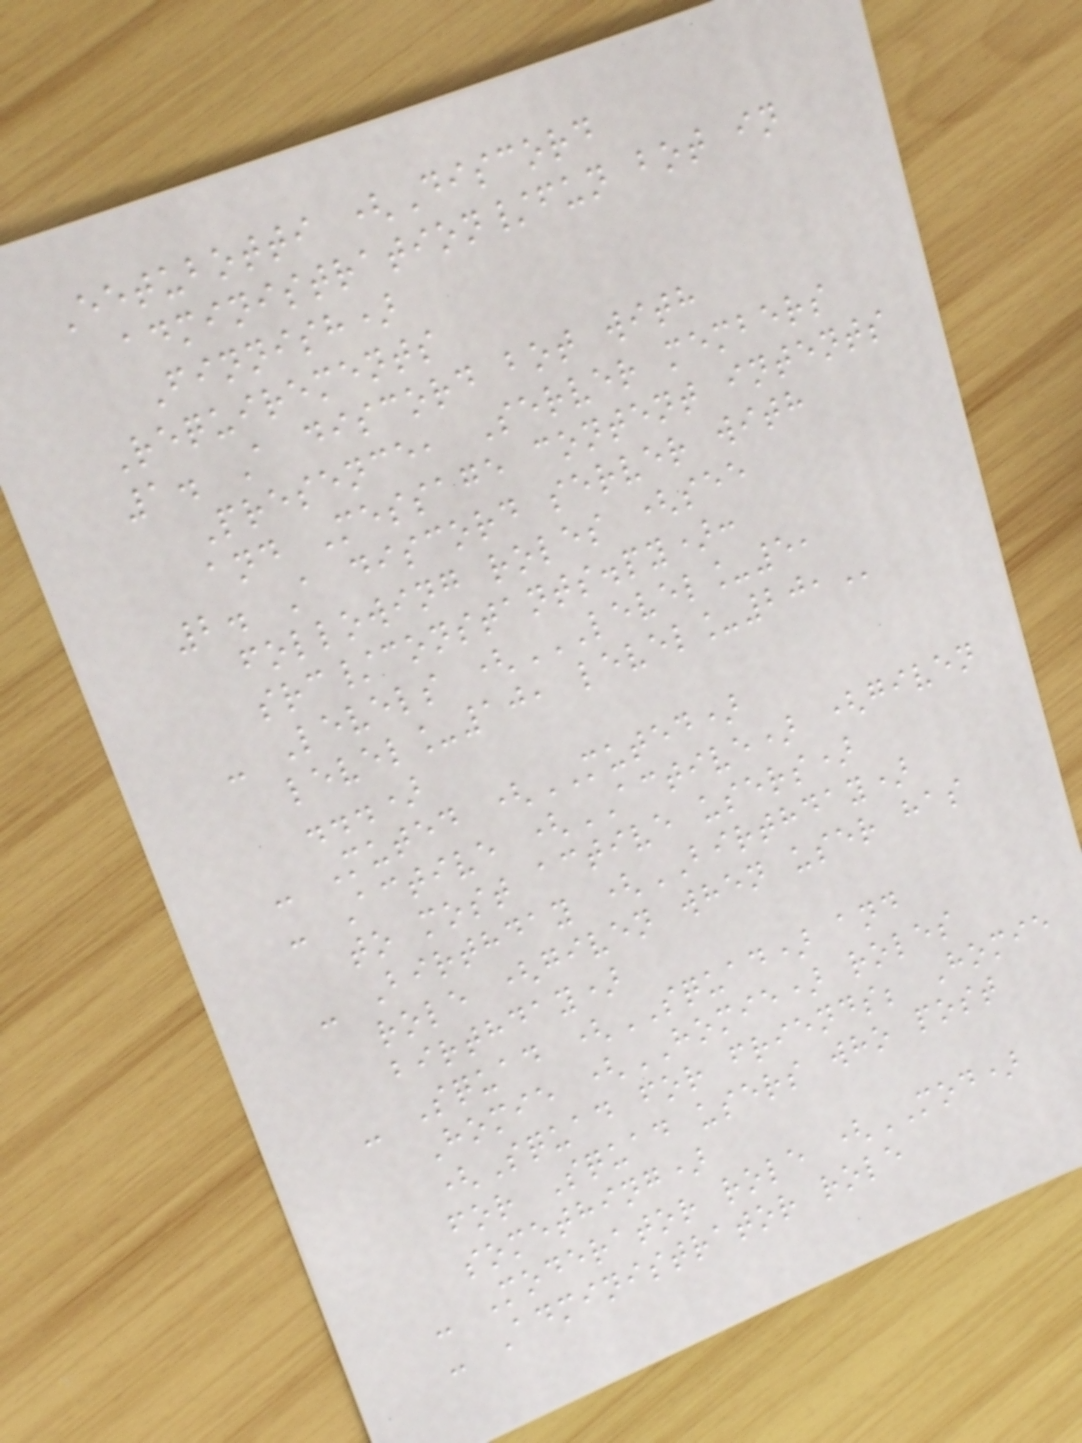Eetubotti (Discord
administration/fun bot in
Finnish)
Requirements
1. A discord bot with
Presence, Server members
and Message content intents
2. A discord server with
following roles (see
src/constants.py):
- Levels (LEVEL_5,
LEVEL_10, LEVEL_20,
...)
- Muted (MUTED)
- Active (ACTIVE) (given
to most active users)
- Birthday (BIRTHDAY)
role (given when user has
birthday)
- Squad (SQUAD) and
Homie (HOMIE) roles
(Squad for friends; Homie
for Squad users who post
something)
- Moderator role (MOD)
- Administrator role
